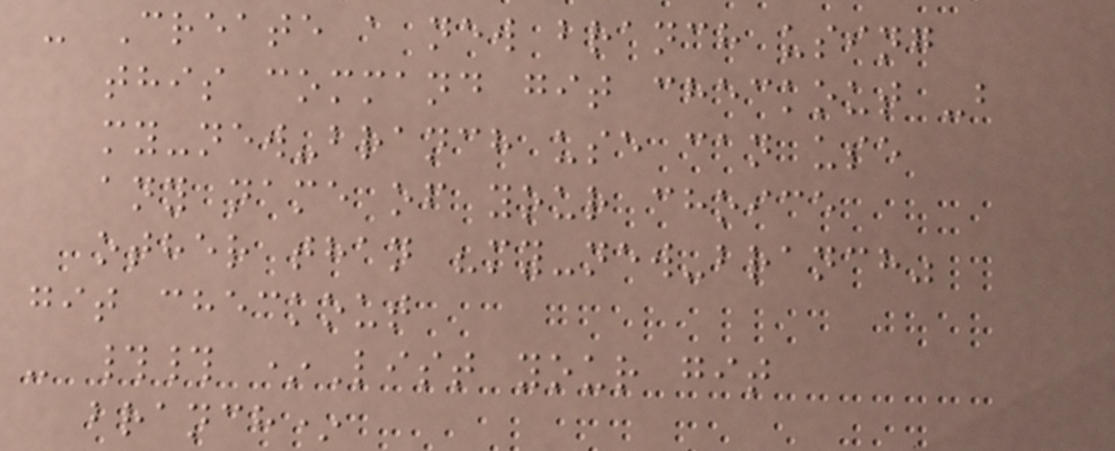- Create a new branch using
this command git checkout -b
my-new-branch use can use
any name of your choice
other than "my-new-branch"
git checkout
- ## *List your git
branch*
